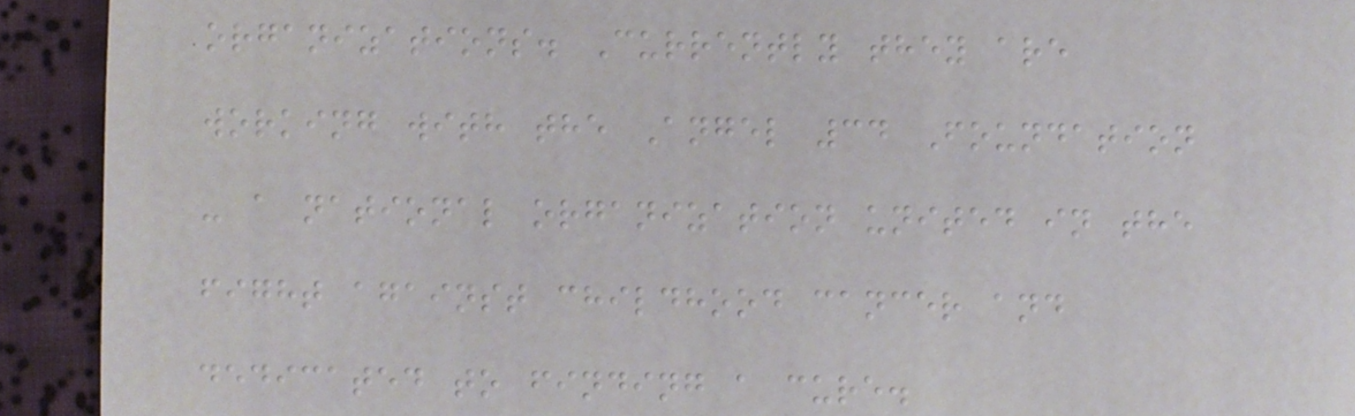organizations. Currently they are
working with the Angel 34 Foundation
- a national organization united in the
fight against childhood cancer and
dedicated to finding a cure.
